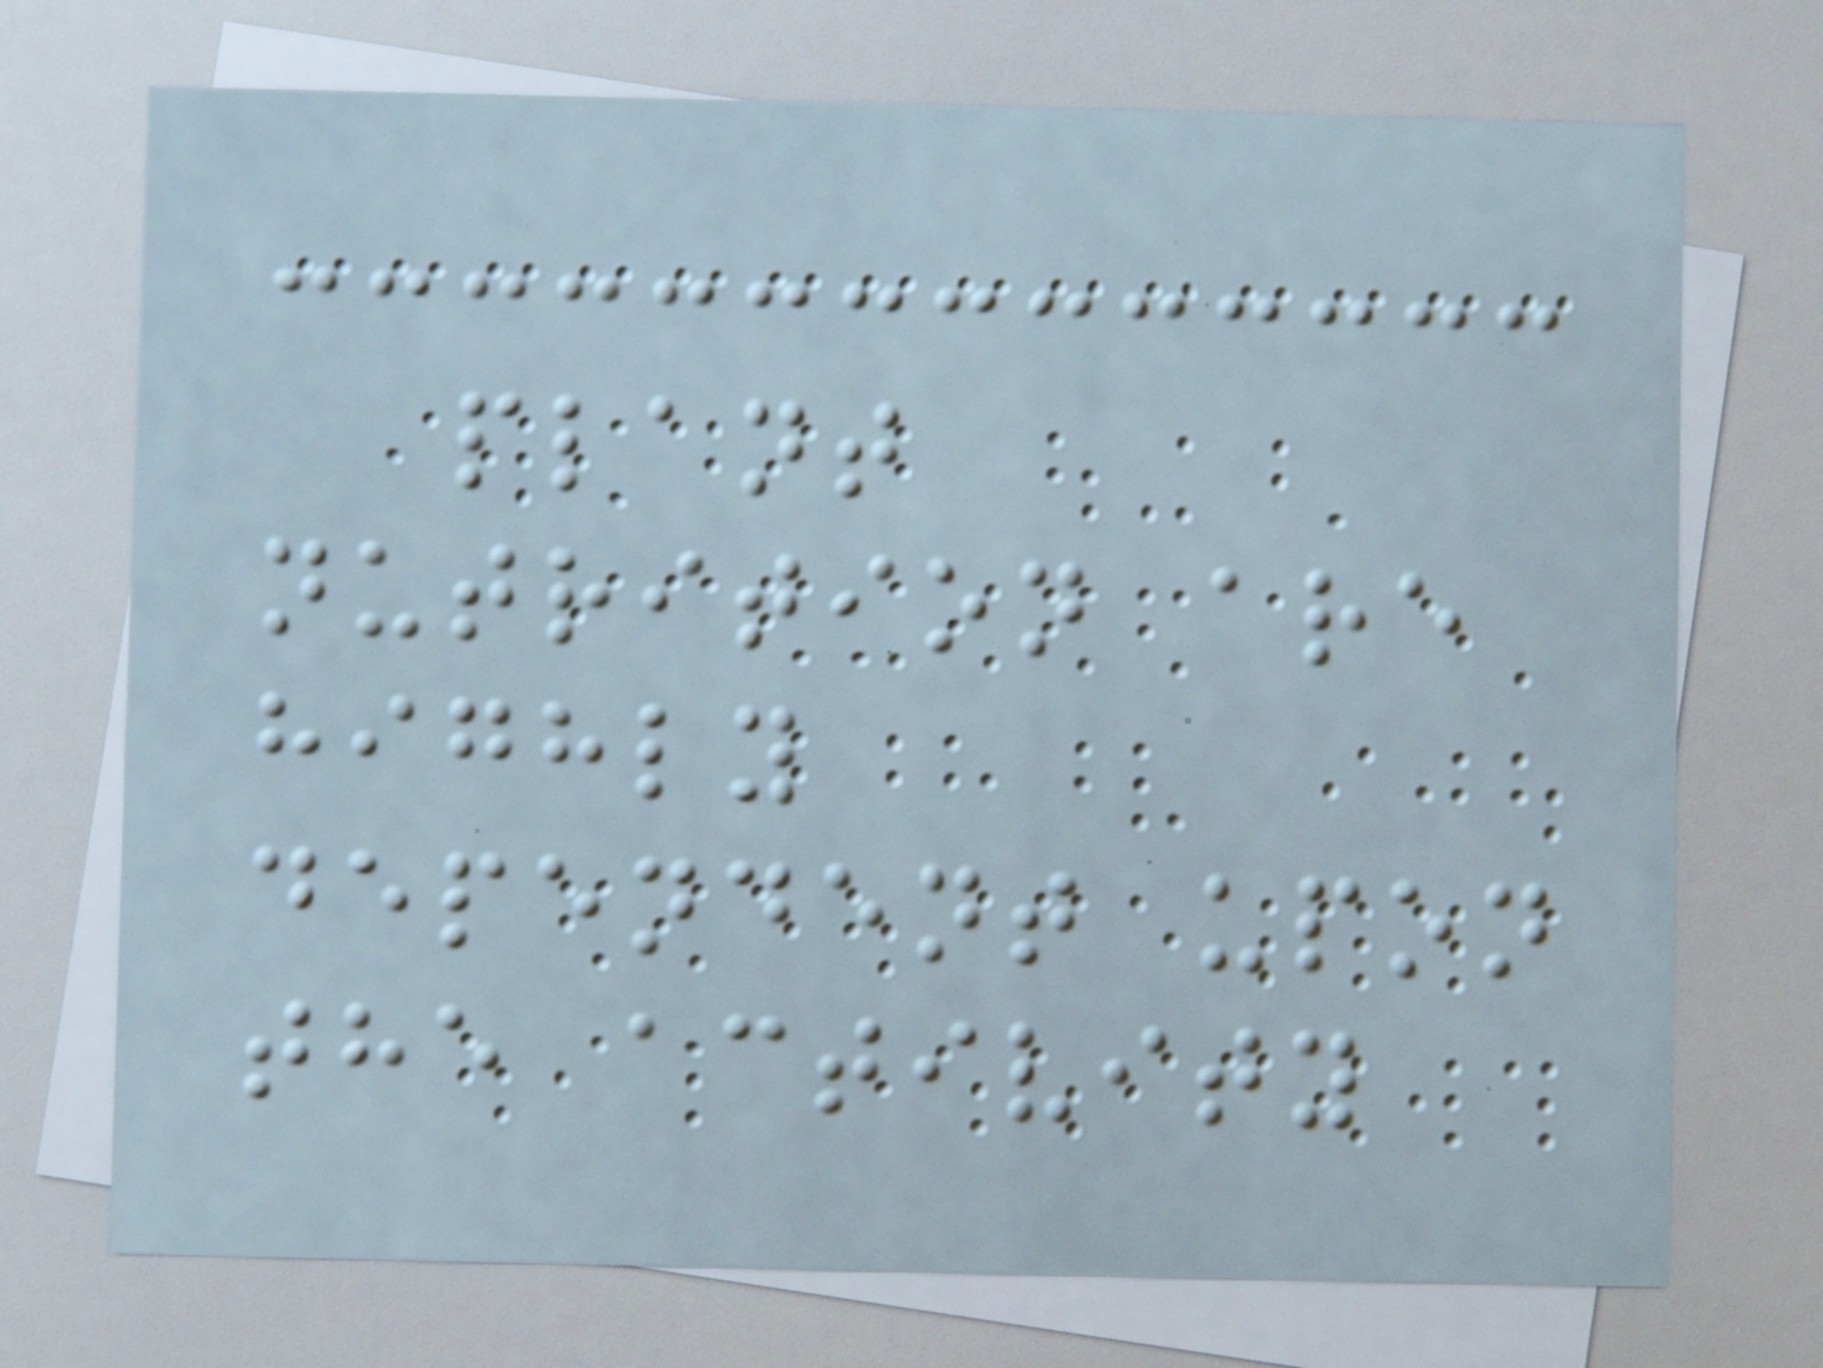plant
nutrition are
highly
dependent upon
the activity
